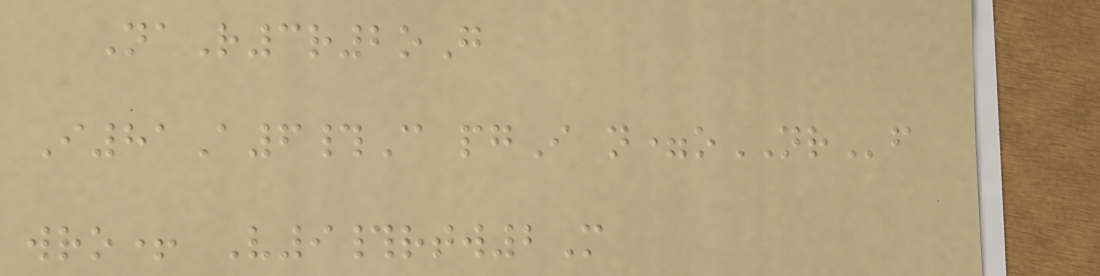NaR3r2oG
I81A6#C pgI n=oNRf
wro+ V9#rtw2M
